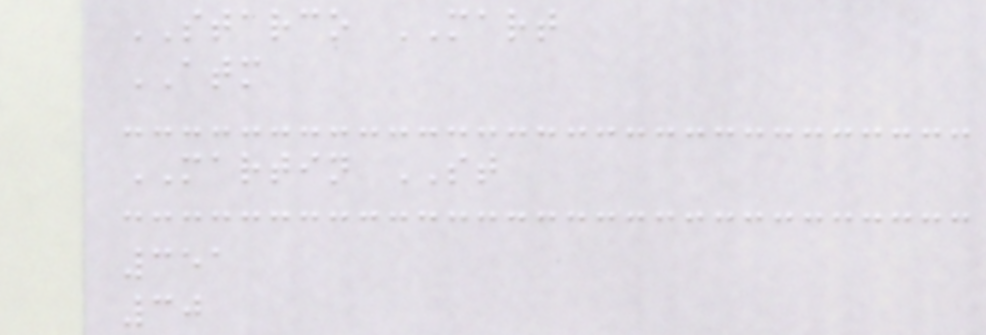STARCO MART
ATM
MARTIN ST
351
30
